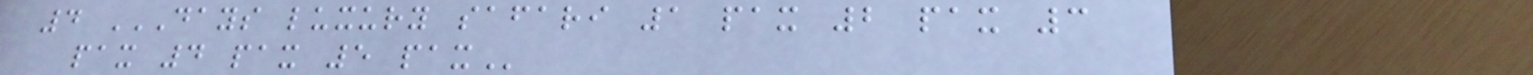4 DAYS LUXURY SAFARI 1 PAX 2 PAX 3
PAX 4 PAX 5 PAX
